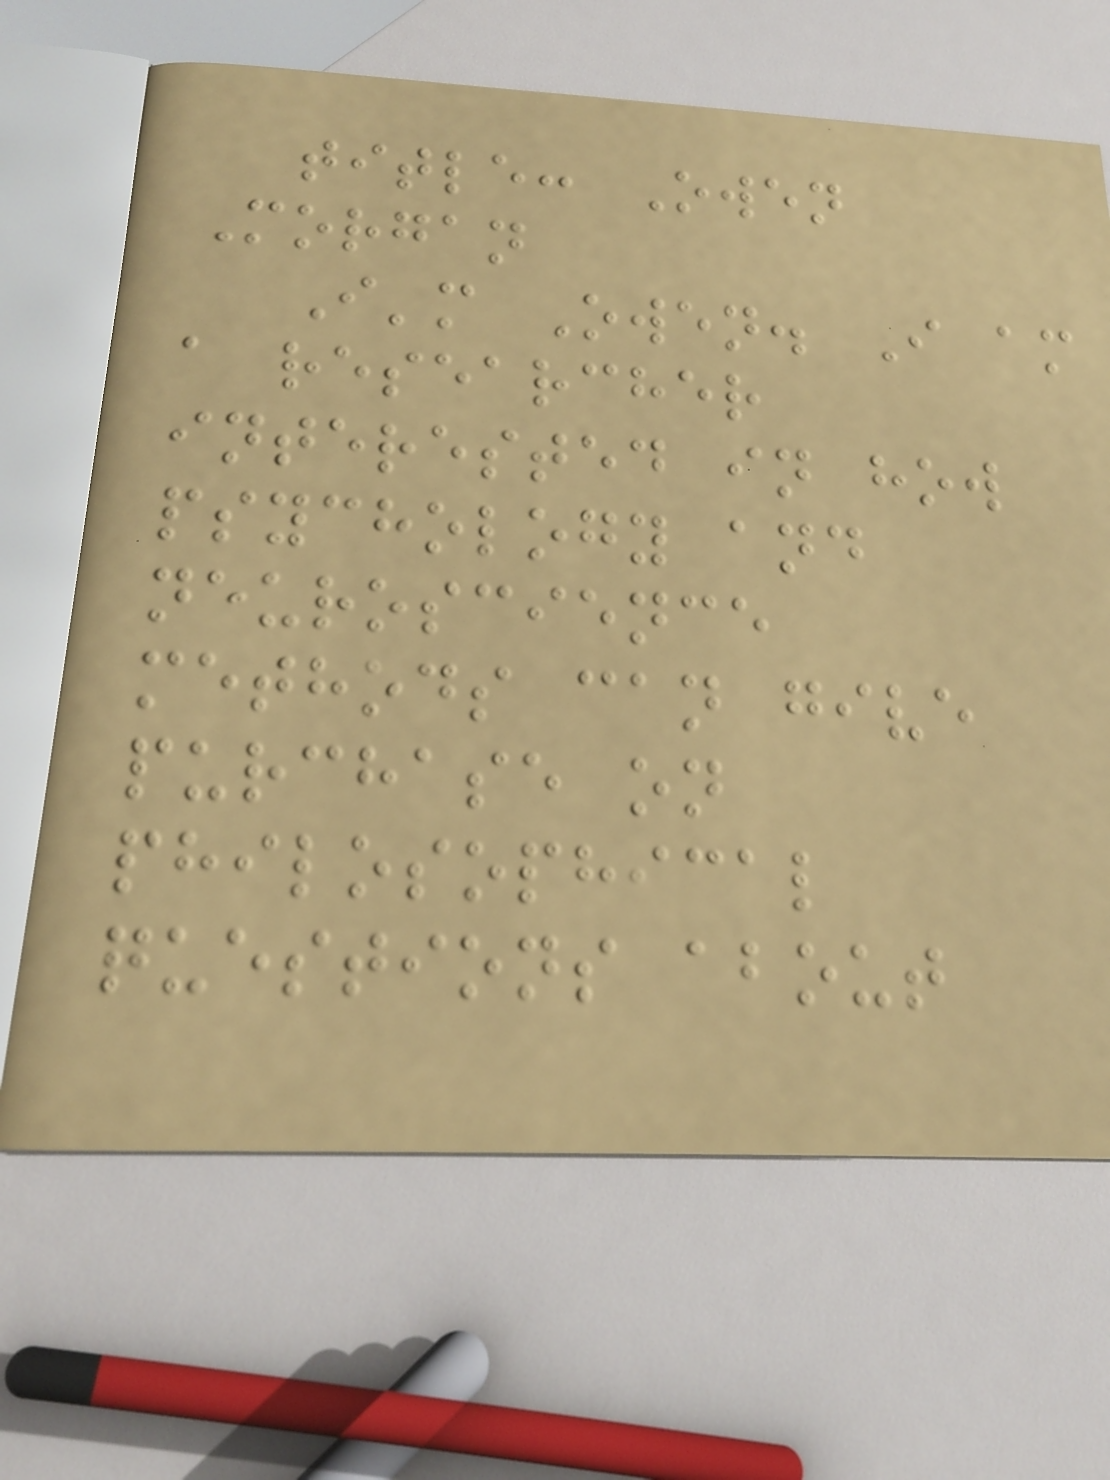title: Owen
Morgan
I'm Owen. I am
a researcher
interested in how
psychology and
neuroscience
methods can give
purchase on
philosophical
questions about
